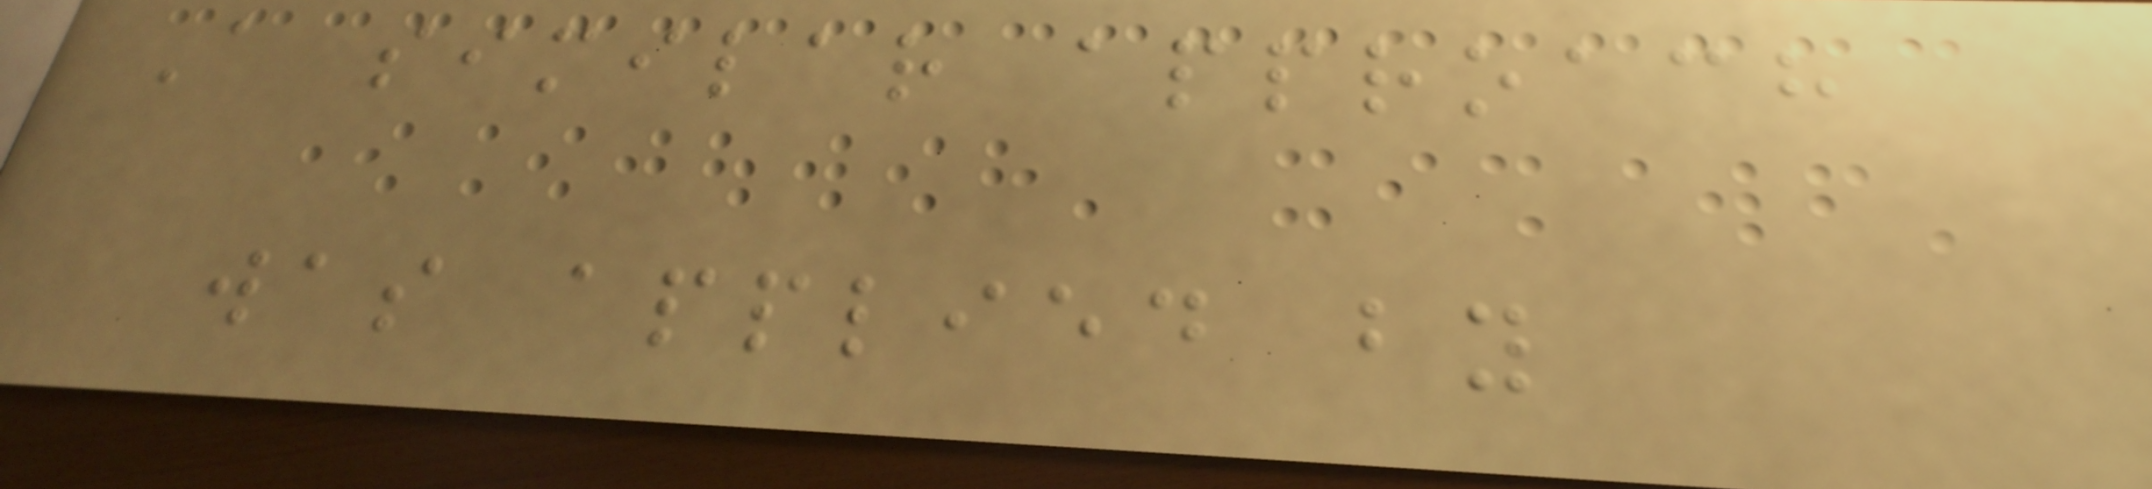A similar approach
was applied by
